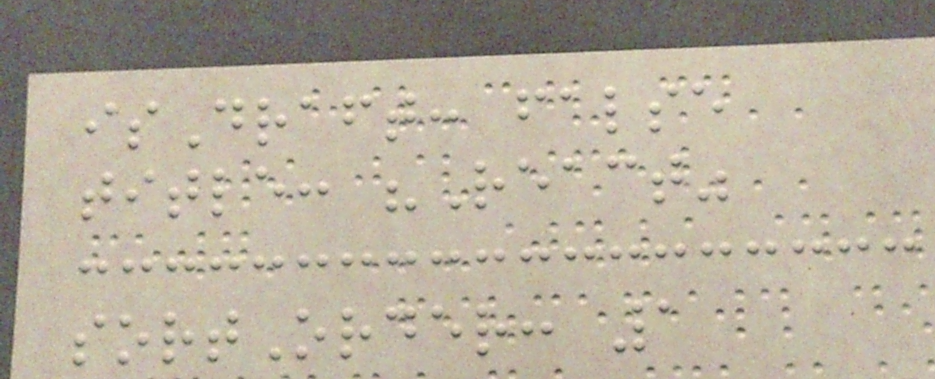isDraft: false
title: "React"
sortOrder: 1
